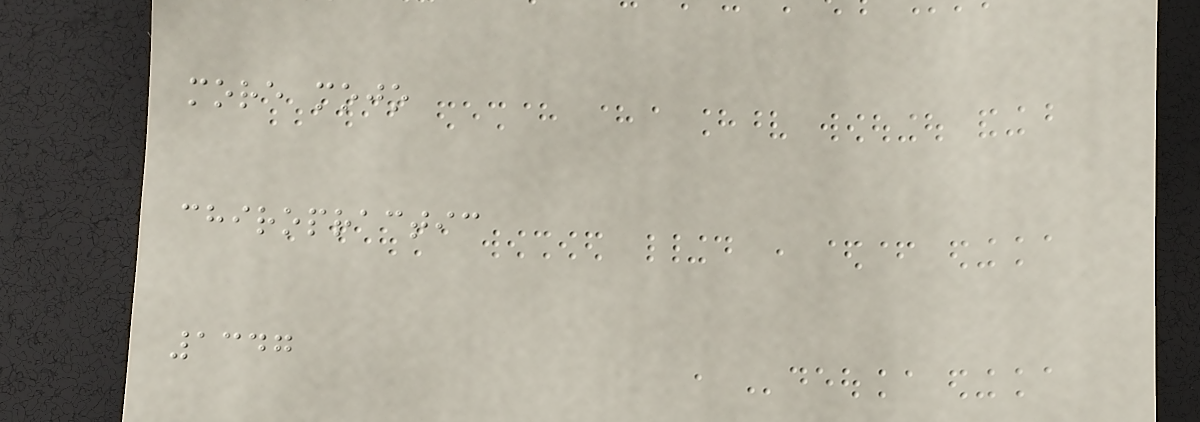more mojo
chiropractic
1347
